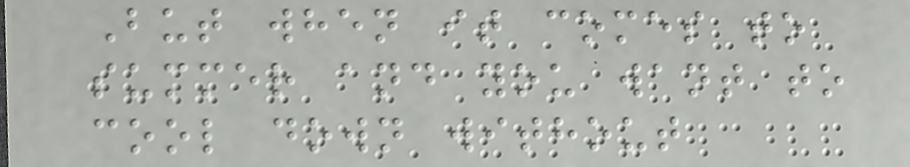But when it comes to
summer and you want to
cool down without
